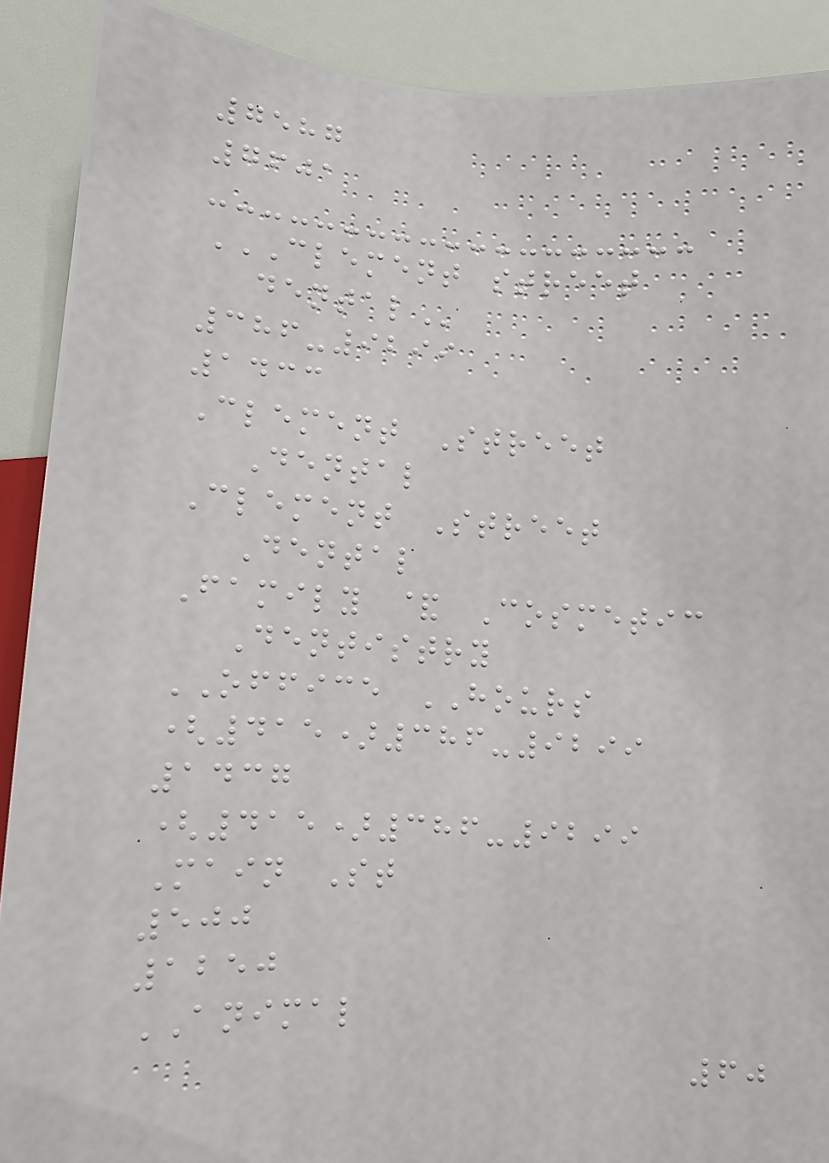7587
7601
CLEMENT STREET
DENTAL
386-9299
1433
Clement Street
Dental
Clement Street
Dental
Family & Cosmetic
Dentistry
OFFICE HOURS
(415)386-9299
1437
(415)386-9299
Main St
500
1250
ANIMAL
60
